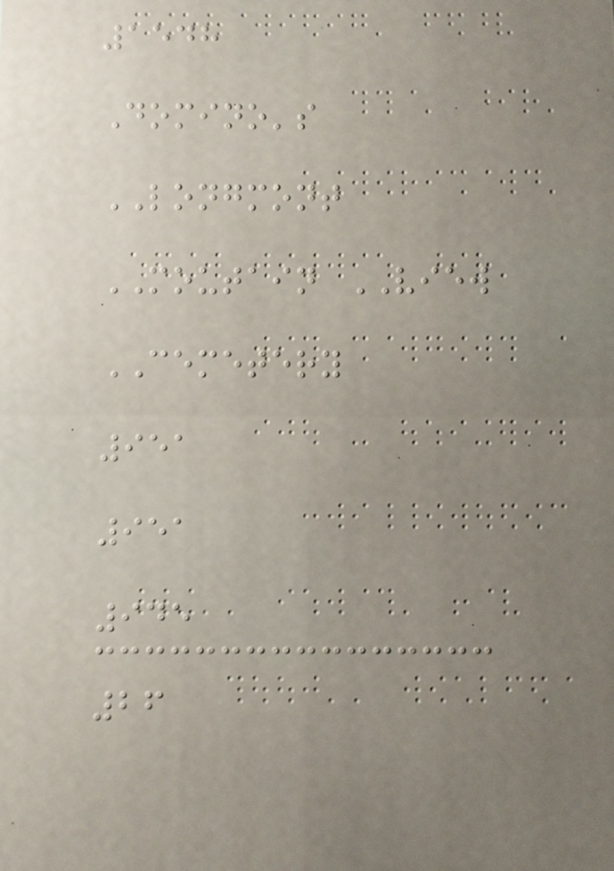1548
Domino's
LONGMONT
MOUTAIN VIEW
CEMETERY
951
951
945
26
